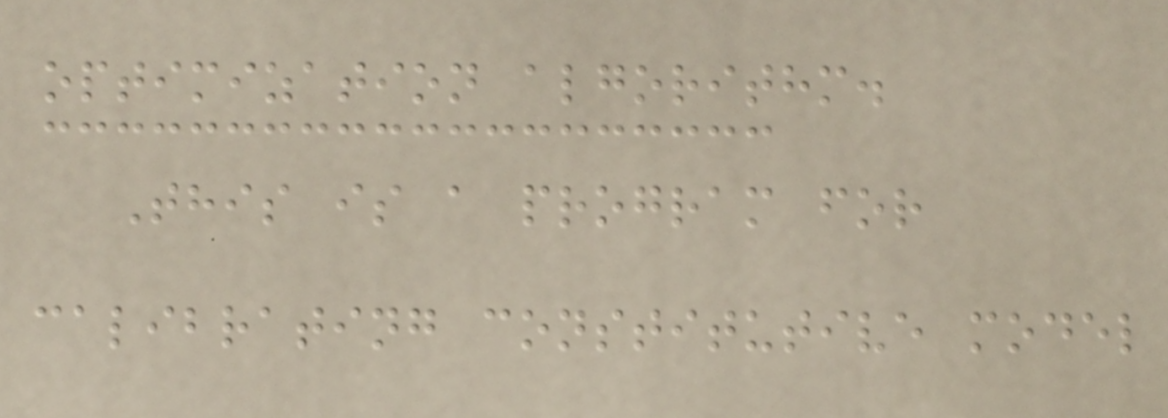optimization algorithm.
This is a program for
calibrating constitutive model
